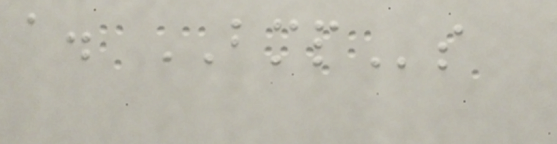a. BMPs
